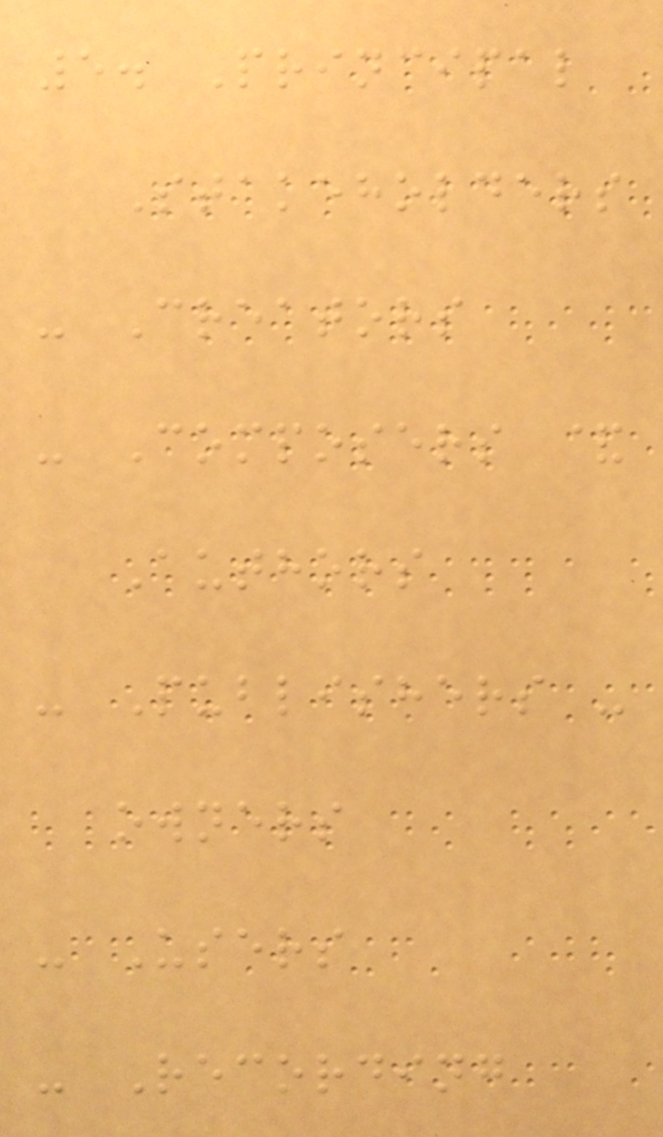5. Principal
Stakeholders
- Creators
- Composers &
Authors
- Publishers -
owners
- Users
- Recording
